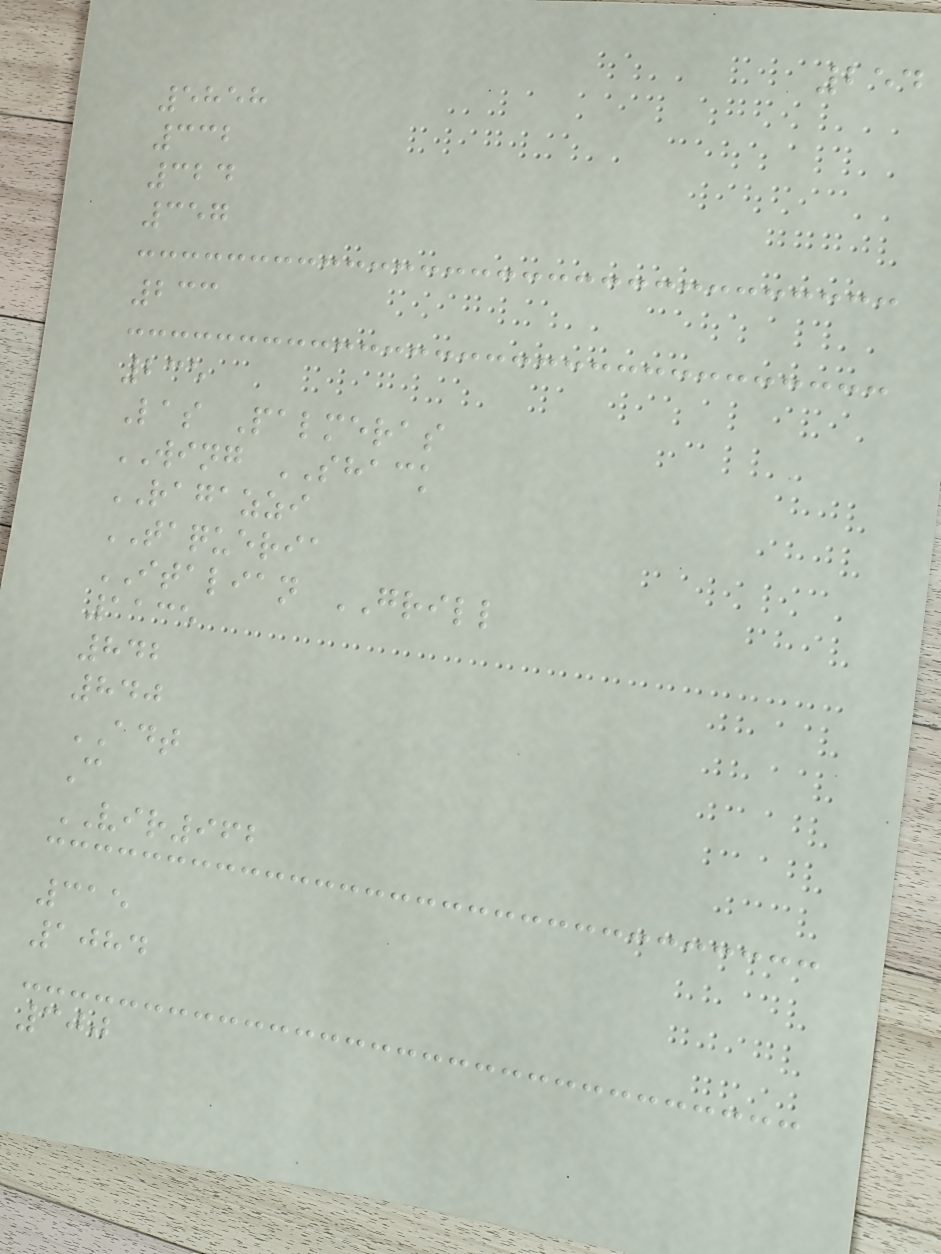254
5858
332
324
357
233
235
Las Palmeras
WING SHACK
RAGAZZI
TAQUERIA
ITALIAN GRILL
1135
842
840
ADT
C
VIR962
315
1084
300
